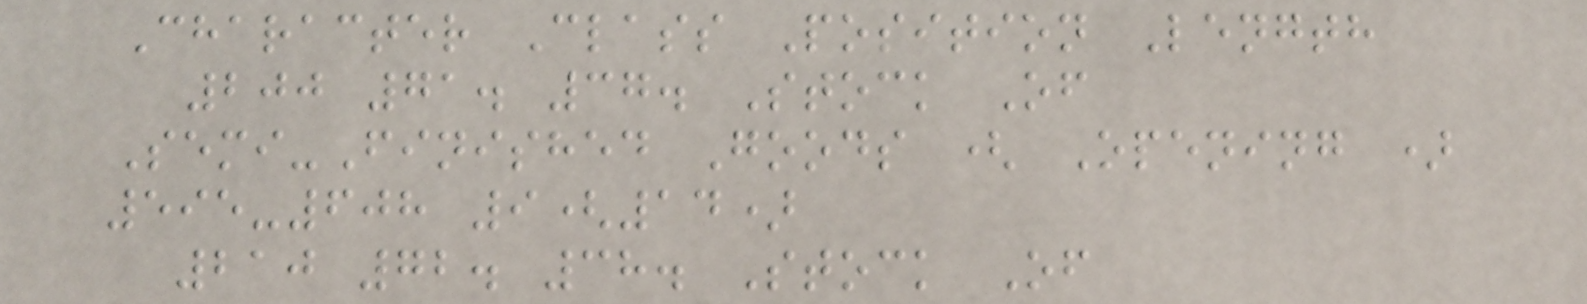Character Class Position Length
200 71. 37. Stock Of
Semi-Finished Goods ( Opening )
595-608 9(14)
210 72. 38. Stock Of
